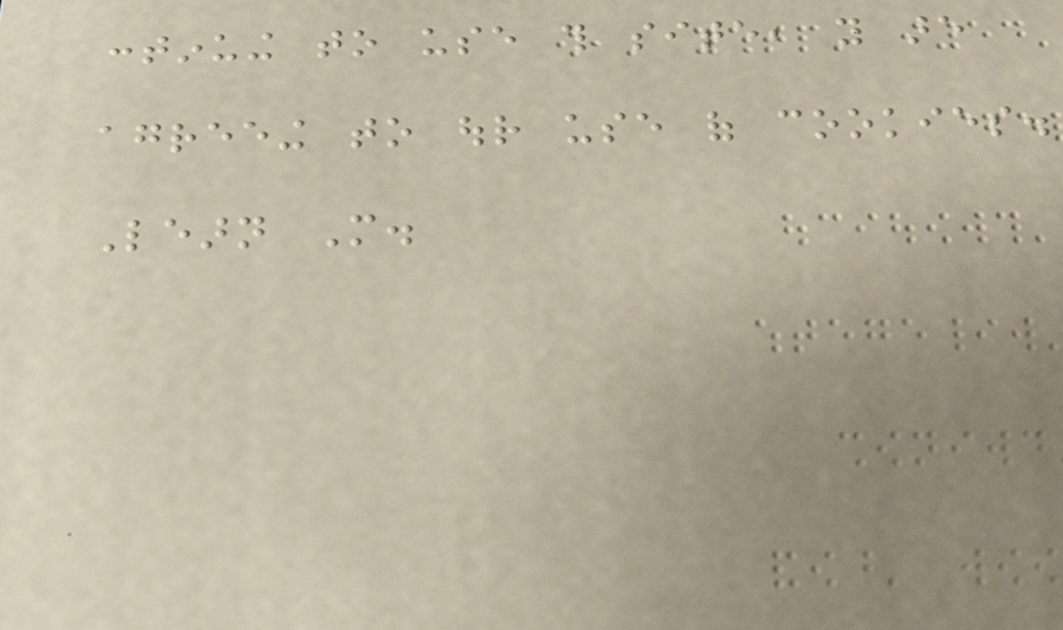continuing to use this site, you are
agreeing to our use of cookies.
Learn More.
